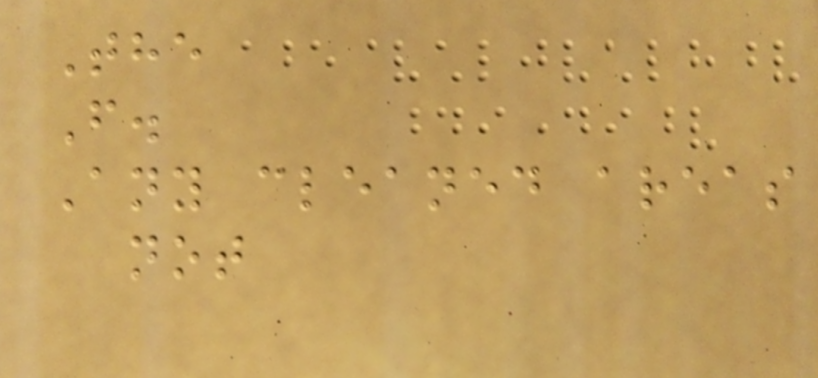The
F.
Any cleaned areas
not
